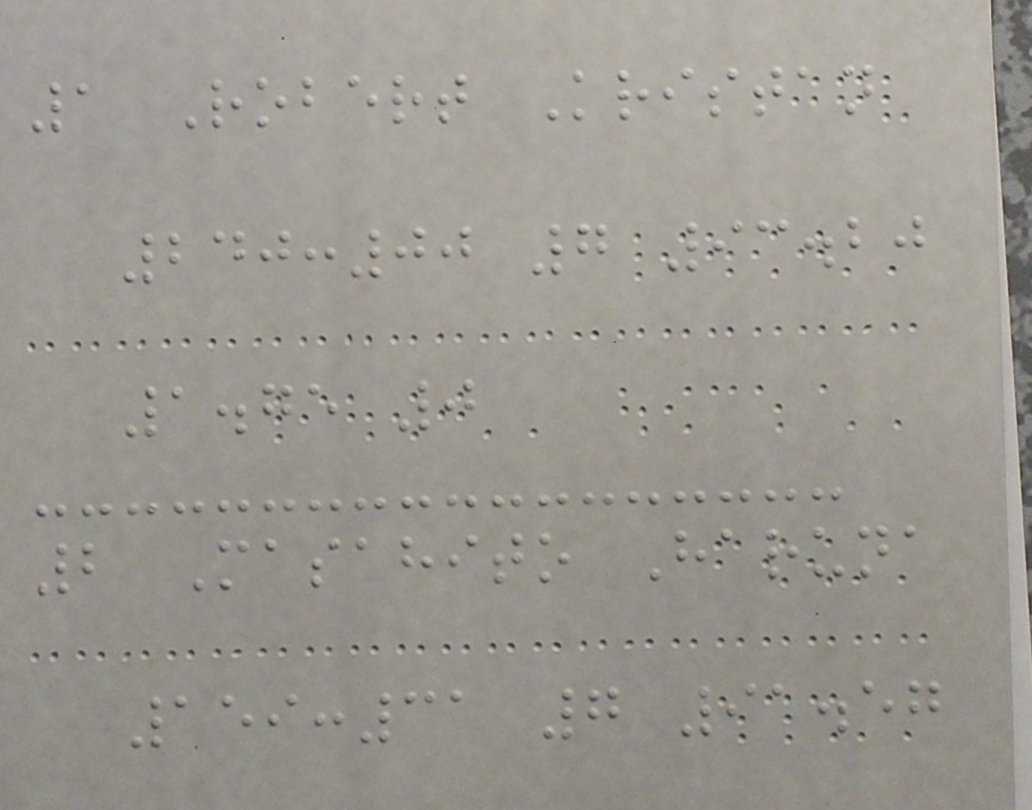1 Robert Kristan
240:00 7 93.20
1.75 0
2 Masahito Haruna
159:31 7 91.57
